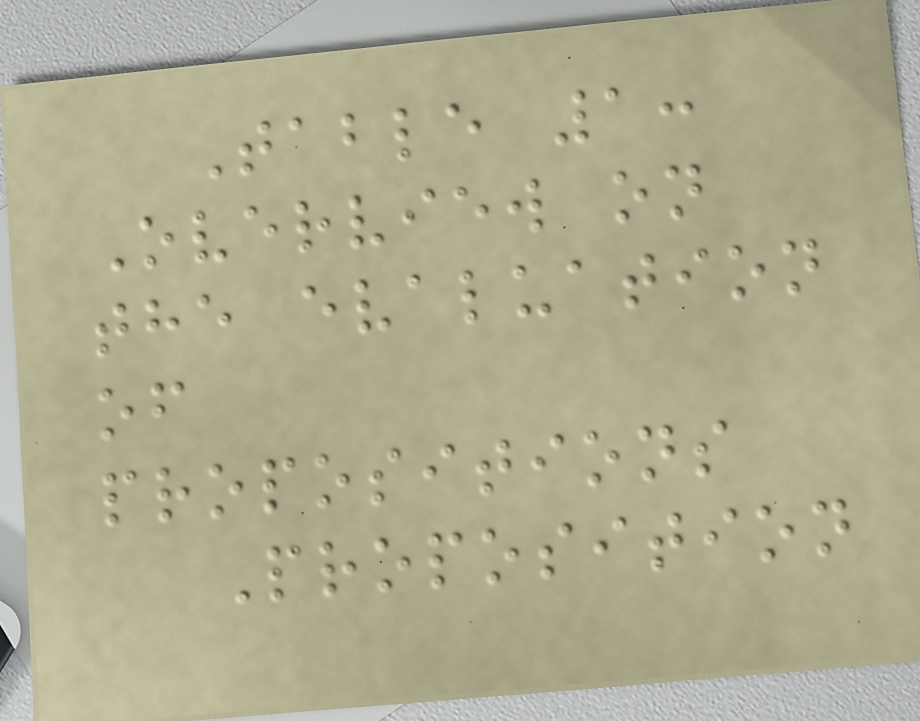Table 1:
Overview on
the evaluation
of
propositions
Proposition
